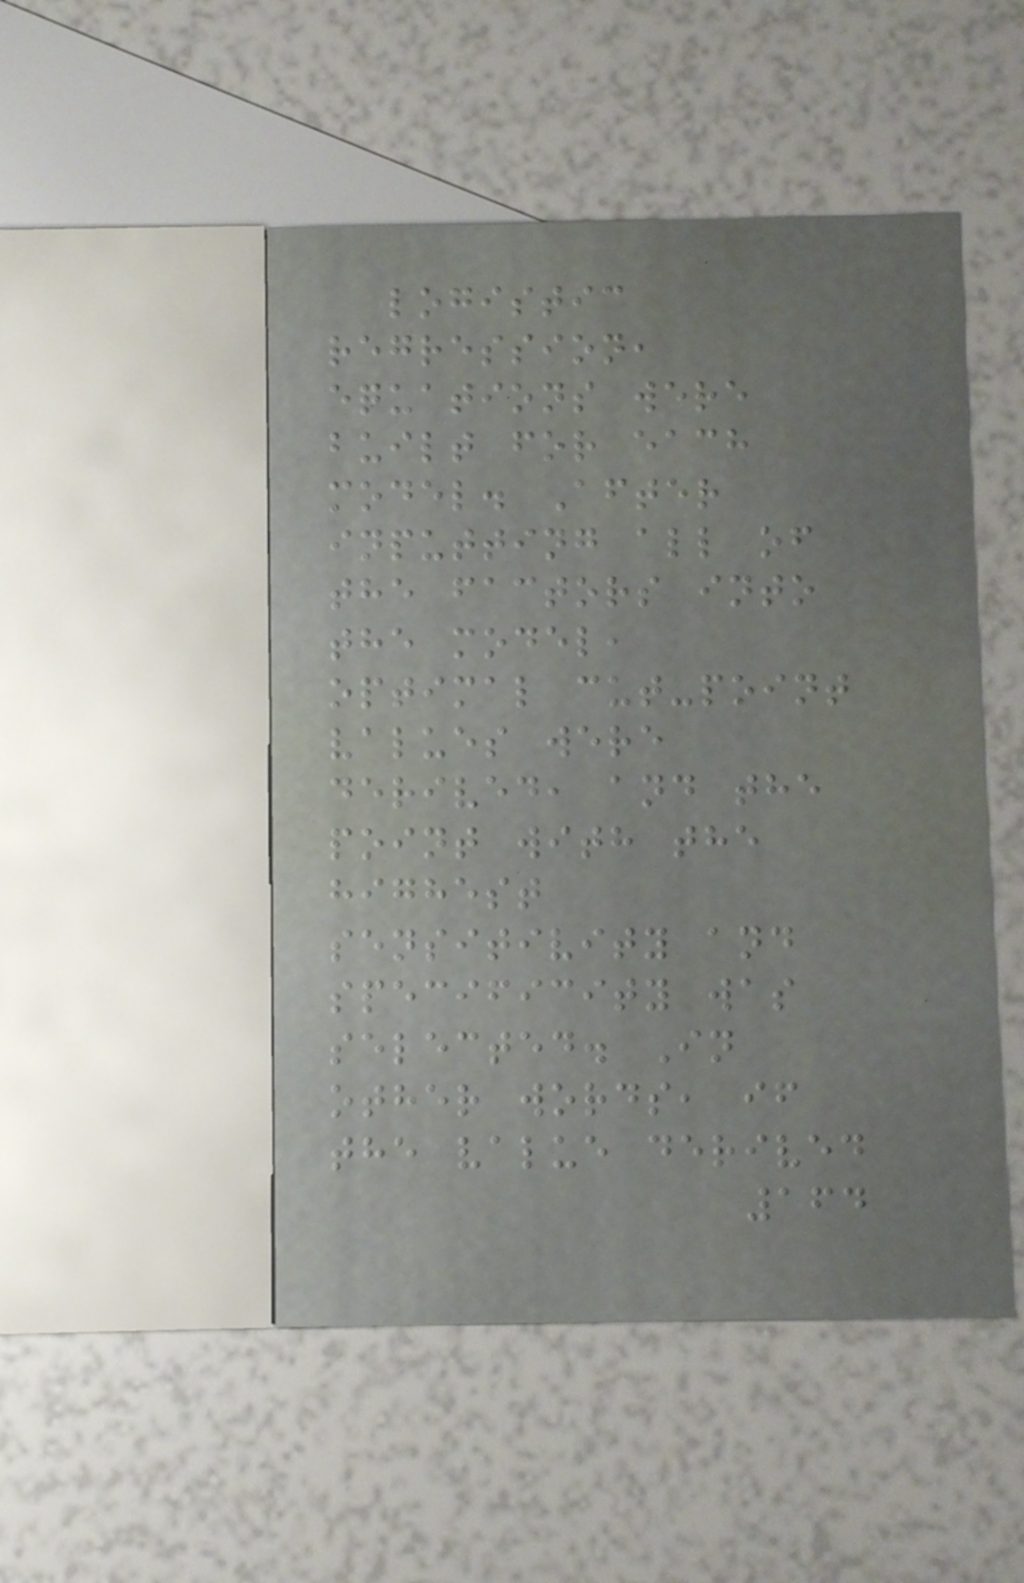logistic
regression,
equations were
built for each
model. After
inputting all of
the factors into
the model,
optimal cut-point
values were
derived, and the
point with the
highest
sensitivity and
specificity was
selected. In
other words, if
the value derived
164
